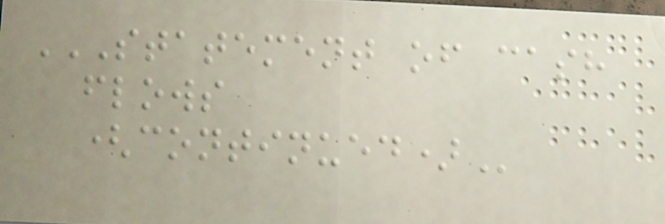STATEMENT OF CASH
FLOWS
(CONTINUED)
